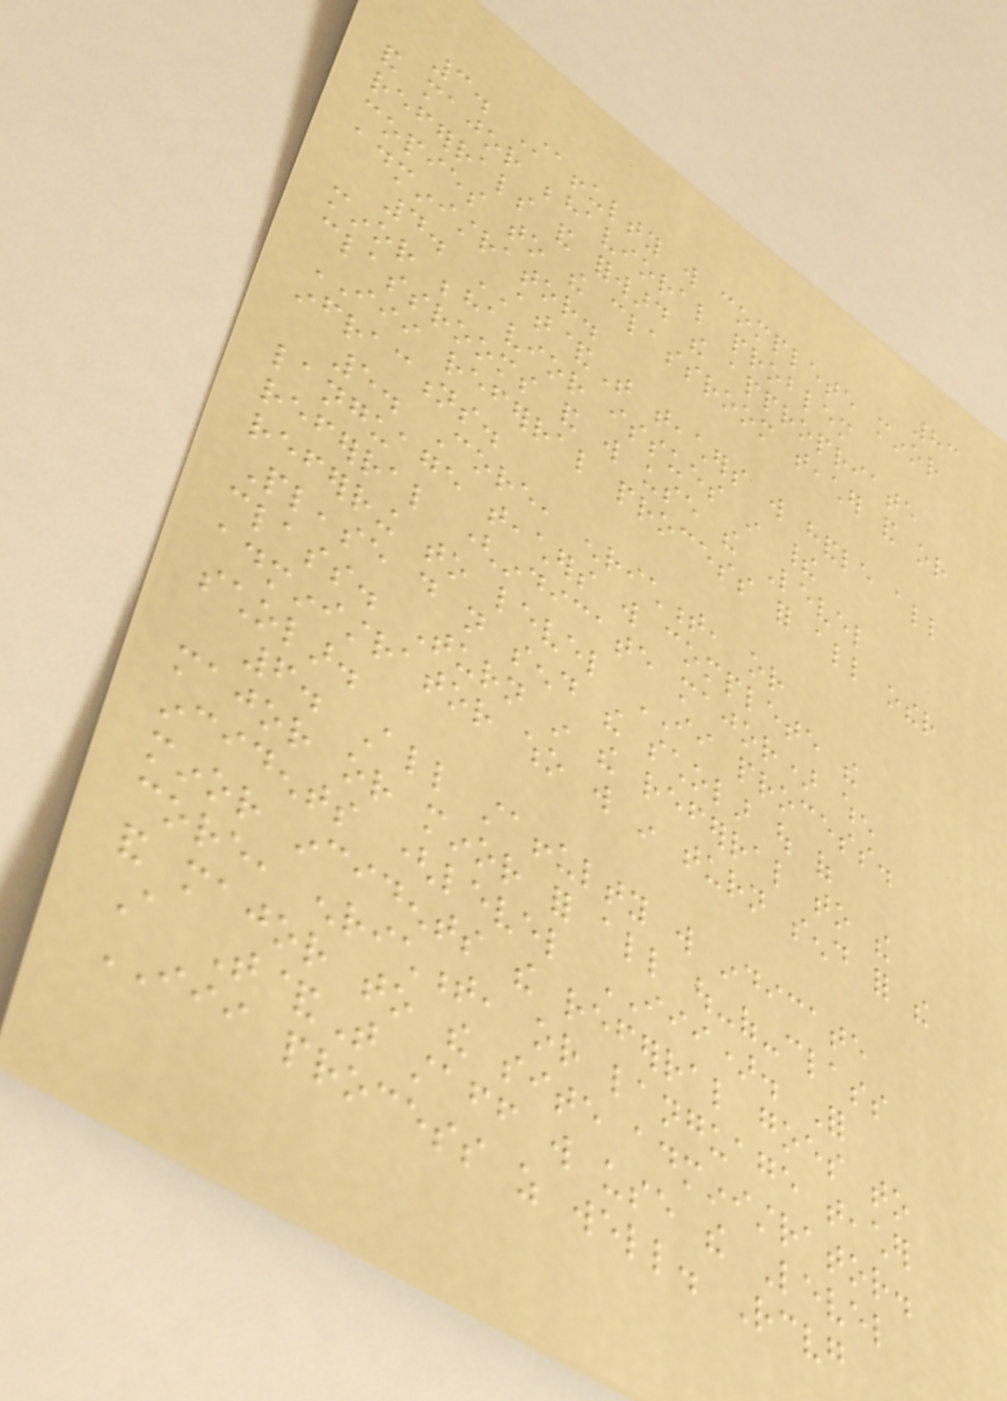83
3. Staffulty will complete minor
and major behavioral problem
referrals and forward the appropriate
copies to the classroom teacher and or
administrator.
4. AT&T teachers will handle all
minor behavior issues in their
classrooms and will use the Level
III referral process for all other
infractions.
5. Core, enrichment, or
language teachers will complete the
referral (indicate major) when
referring to level II process.
Please do not send the scholar out of
class. Turn in the referral to the
administrator who will in turn send for the
scholar.
6. All staffulty will indicate
major or minor for all out-of-class
incidents (level III). For
minor incidents the referral goes to
core, enrichment, or language teacher
and major to the site administrator.
A T&T staff will use the Level
III process as well. Receiving
